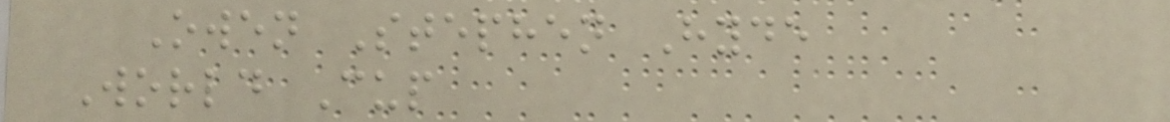Owen Stephen Hyde
World Cup
